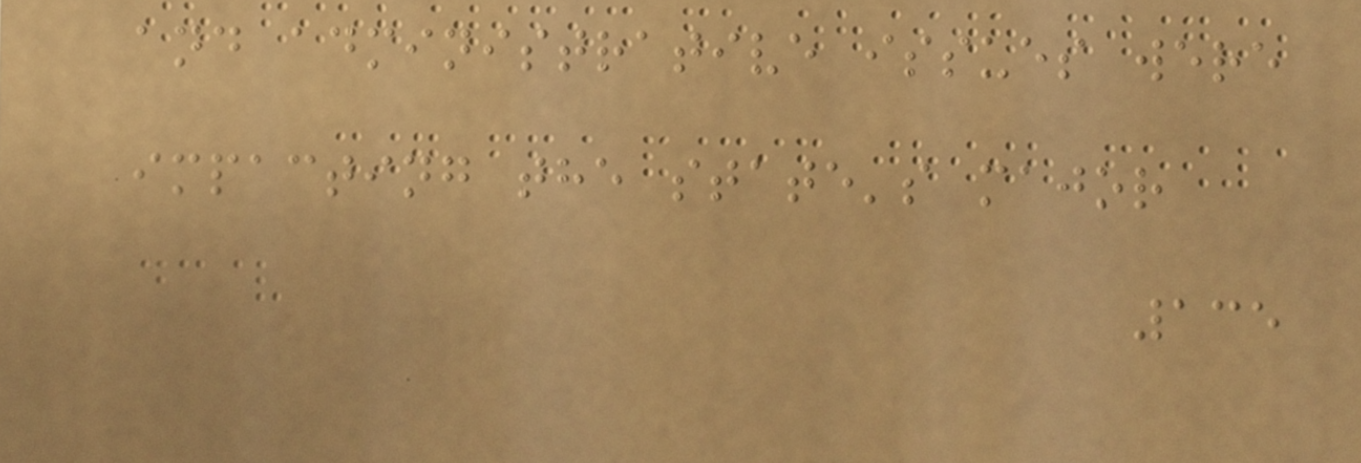and administrative issues were
impacting the state's major
135
